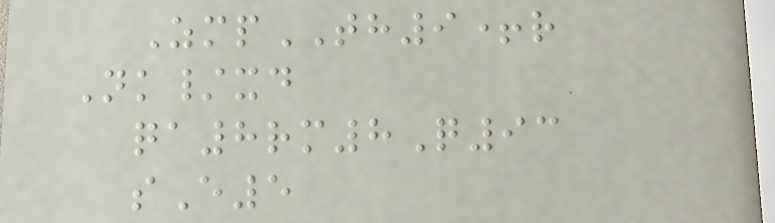ZmpTH9+r
Nk/xd
qa8rm8Q93
sE5
